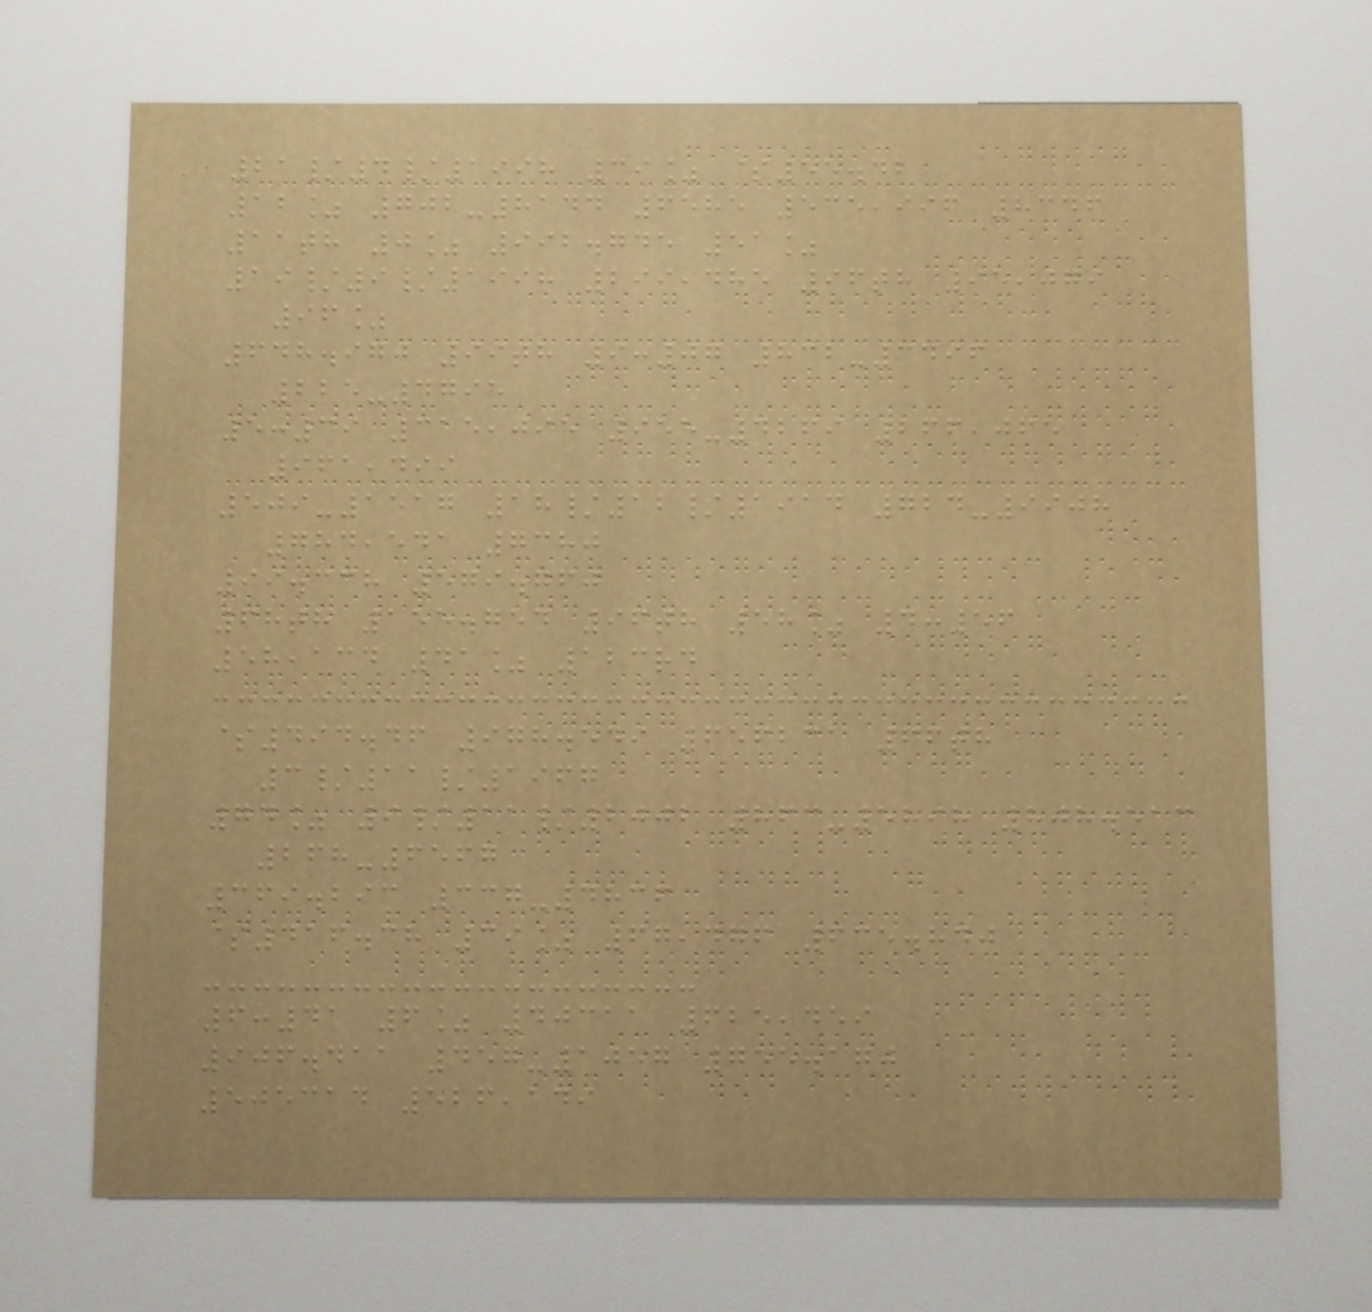21/4/1998 39% $55.42
12% 702-8144 6585 535,996 8346
11th 0% 992.745 51%
19/9/1998 299,485 96th 95,079
96%
648.970 99th 9:07 832-3496
225-4795
5:39 315,095 955-4269 266,065
961,499
509-1517 18/12/1914 724-9908
784,541 7380
99.338 579.760
68th 155.754 96th 58% 4:56
58,134 41% 123rd
$494.46 978.549 656231 66th
3/11/1967
74% 9/11/2002 863-5898 808.513
268-6567
369.293 337-4836
$416.38 39% 67,476 635.840
6:41 6% 40311 625,459
906.411 457-1057 755.170
505314 526,149
